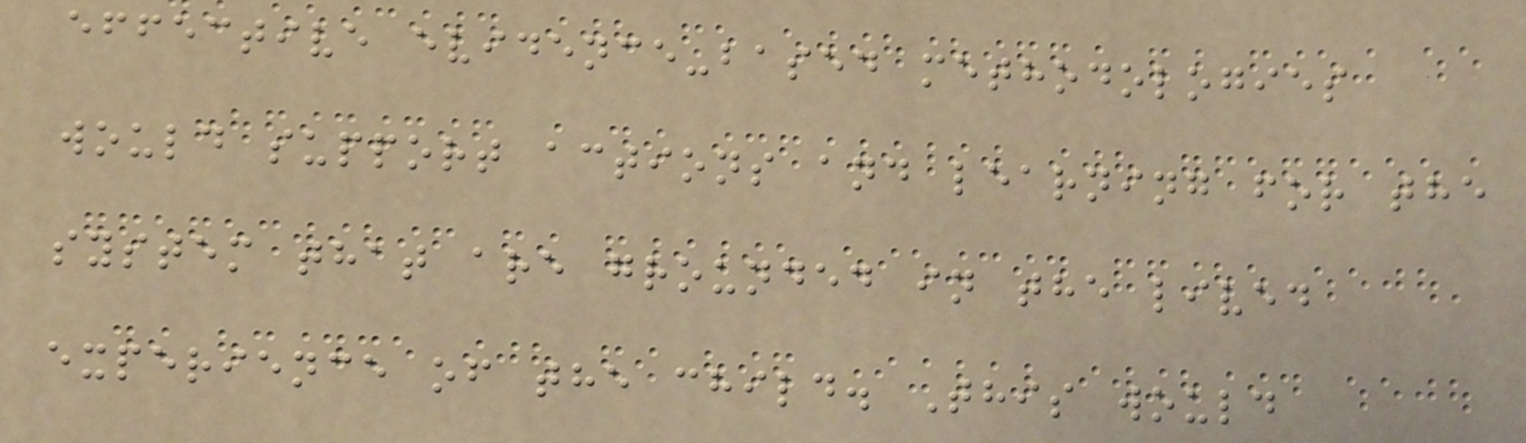effective evidence-based methodologies
would support actions and learning for the
system that are grounded in the lived
experience of the child. This would
